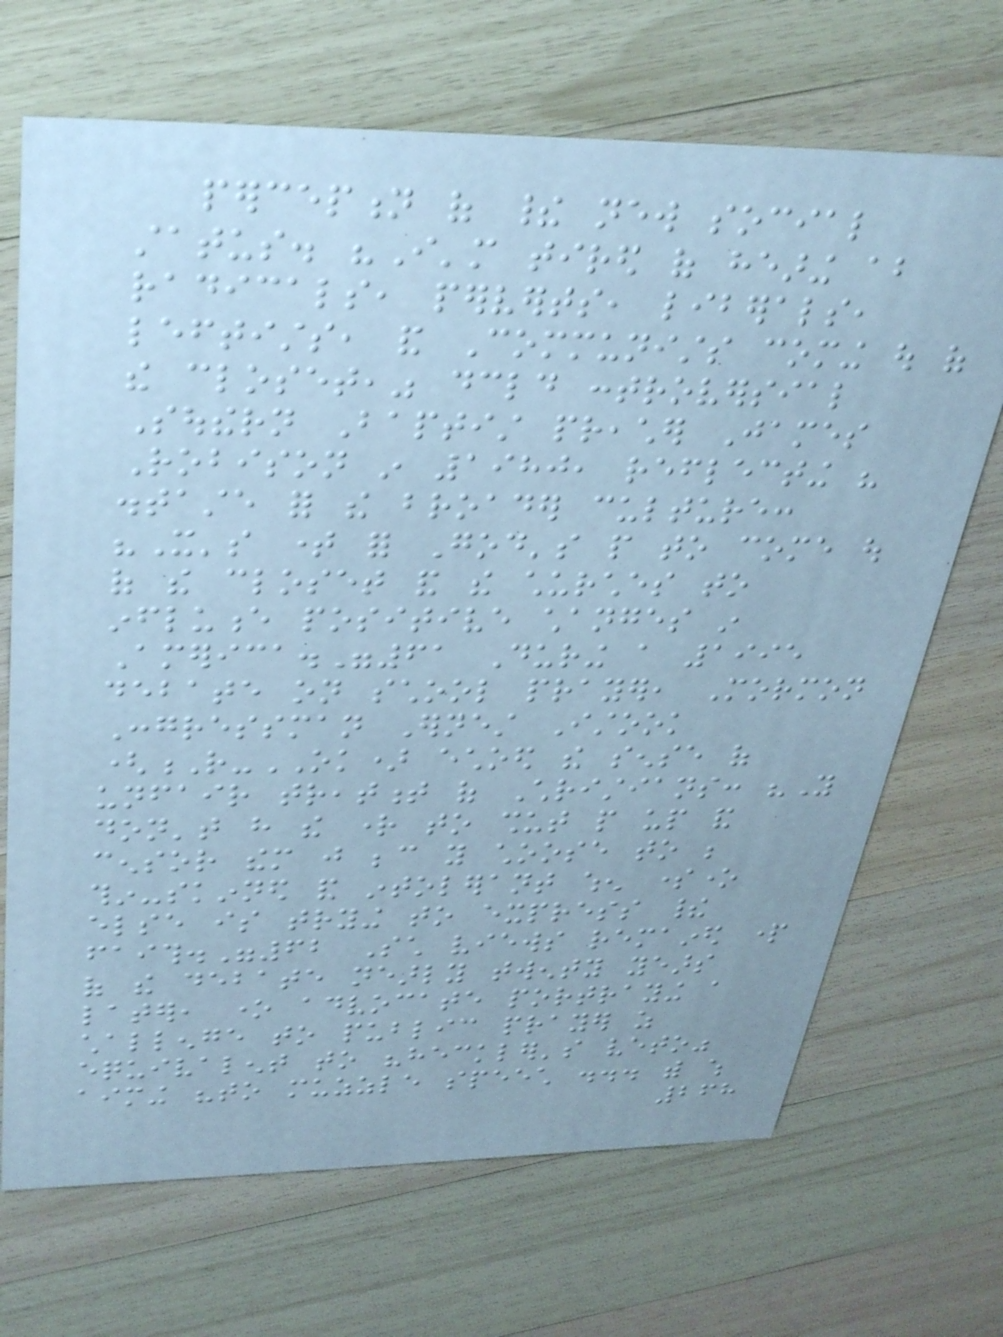perception of their new social
status. "I'm tired of hearing about
radicals, perverts, liberals,
leftists, and Communists coming out of
the closet," declared controversial
Southern Baptist preacher James
Robison in 1980, reflecting his
distaste for the broader culture:
"It's time for God's people to come out
of the closet and the churches to
influence positive changes in
America."61 During a 1995
debate on school prayer, Mormon
Congressman Ernest Istook
(R-OK) echoed the sense of
unfair treatment of Christians: "You
don't have the right to shut people up and
censor them just because you choose to be
thin-skinned and intolerant when someone
else is trying to express their
faith."62 Such views remained part
of the debate nearly twenty years
later, one advocate portraying a
challenge to public prayer as
equivalent to "heckler's veto"
aiming "to muzzle speech ... with which
268
